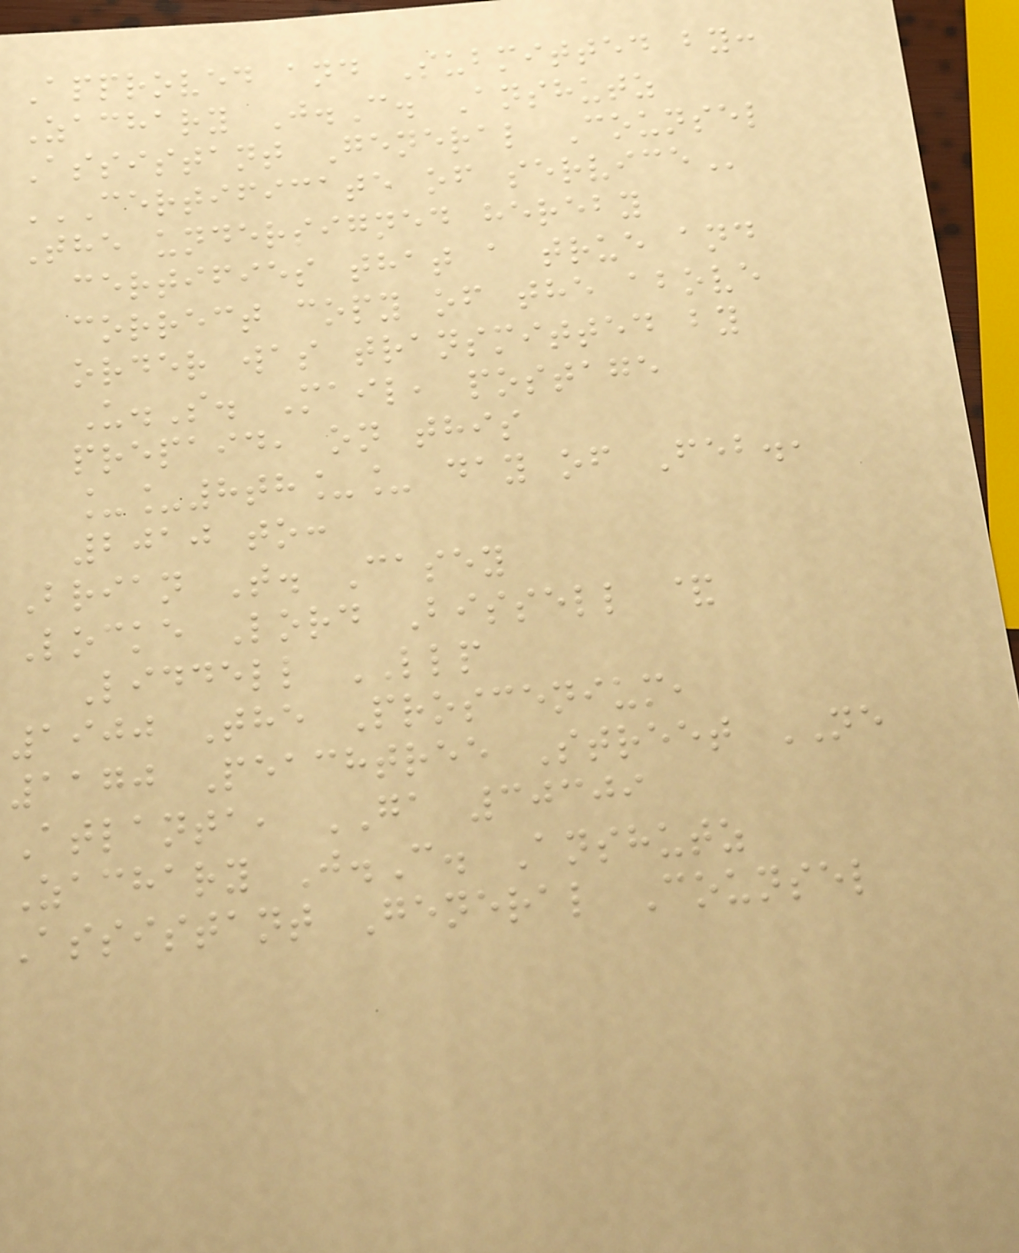Approved and Submitted by:
Zachary J.C. Anshutz
Assistant General Counsel
CERTIFICATE OF SERVICE
The undersigned hereby
certifies that a true and
correct copy of the above
order was transmitted by
U.S. Mail, postage
prepaid, on this
__8th__ day of Feb.,
2010 to:
Brian T. Casey
Locke Lord Bissell &
Liddell LLP
1900 The Proscenium,
1170 Peachtree Street NE
Atlanta, GA 30309
Zachary J.C. Anshutz
Assistant General Counsel
